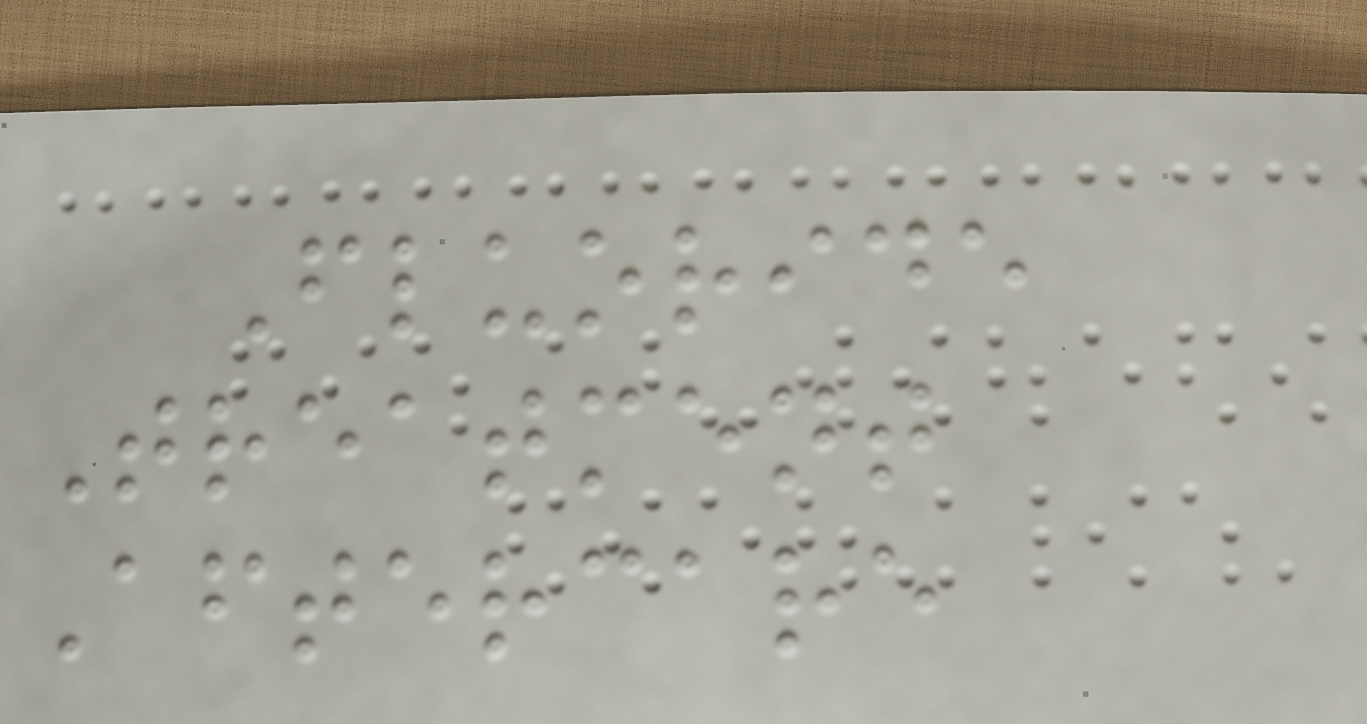Fluoride
Treatment
Aftercare
